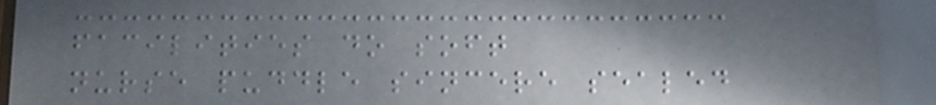facilities do soft
nurse puddle sincere sealed
